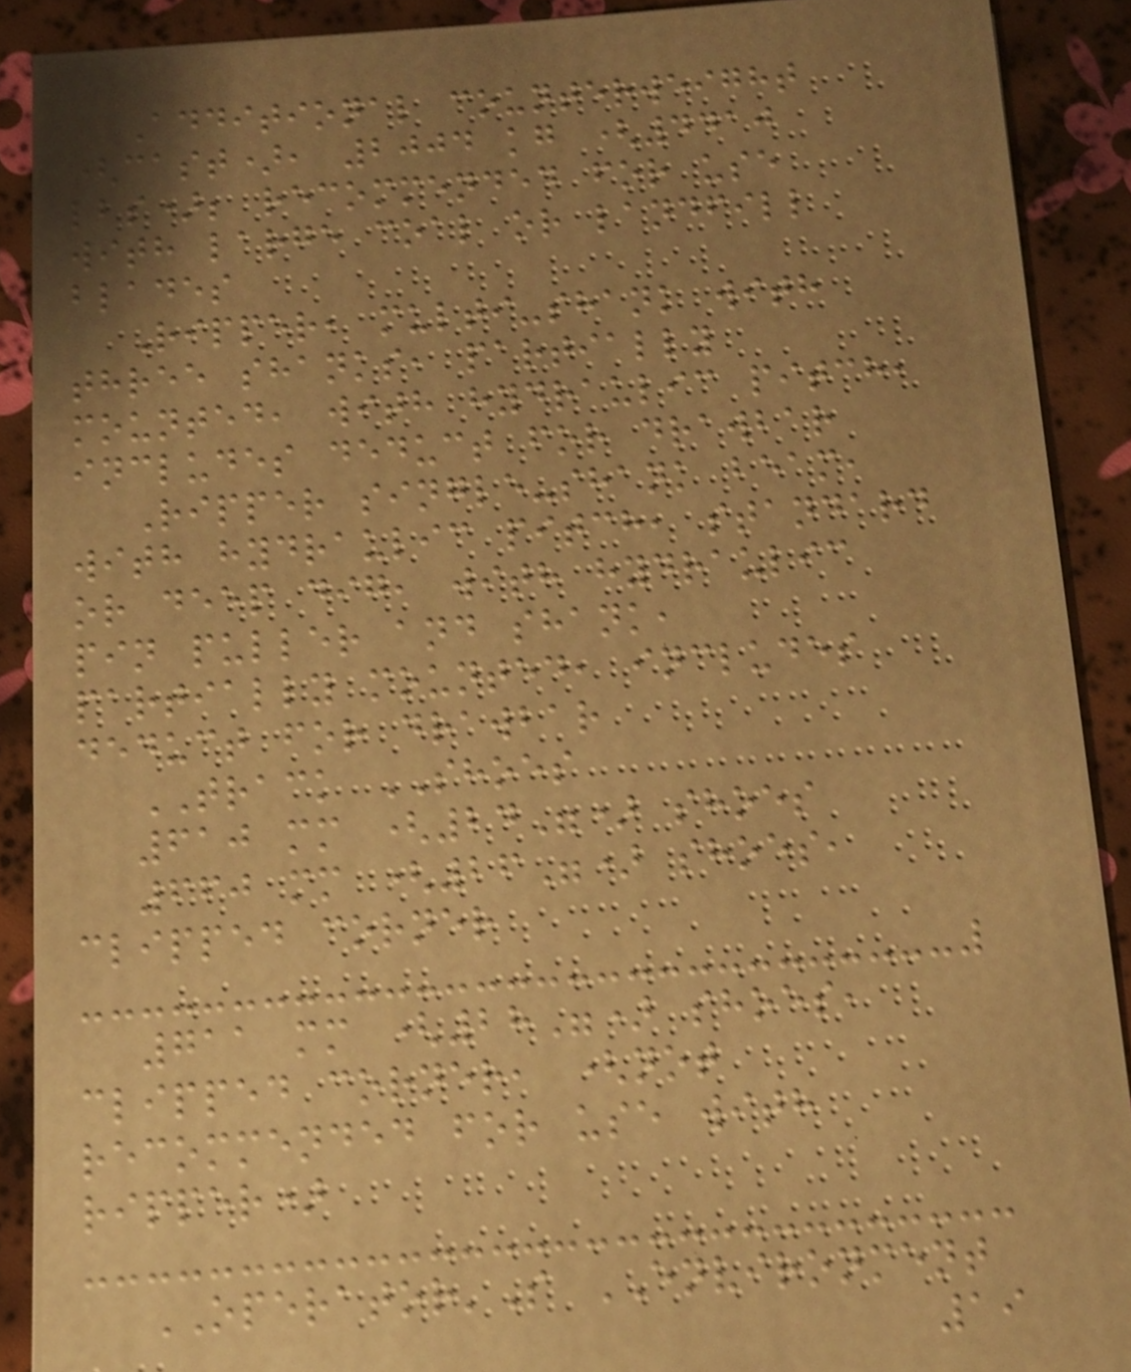Additional counterweight
(cast), 2004 kg (4410
lbs); recommended for use
with large coal or landfill
blades
Ripper, multi-shank with
three shanks, partially
mounted, with hydraulic pitch,
includes deduct for drawbar
Ripper single-shank beam,
with hydraulic pitch, standard
or deep dig, with hydraulic
pin puller and shank,
partially mounted, includes
deduct for drawbar
TRACK SHOES
610 mm (24") shoes
660 mm (26") shoes,
clipped corner
711 mm (28") shoes,
clipped corner, (not
recommended for use with
ripper)
OPERATOR'S ENVIRONMENT
19
